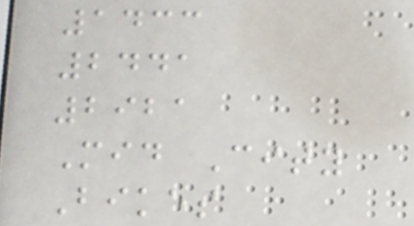1433
2441
2921
Mid City
Bikes
